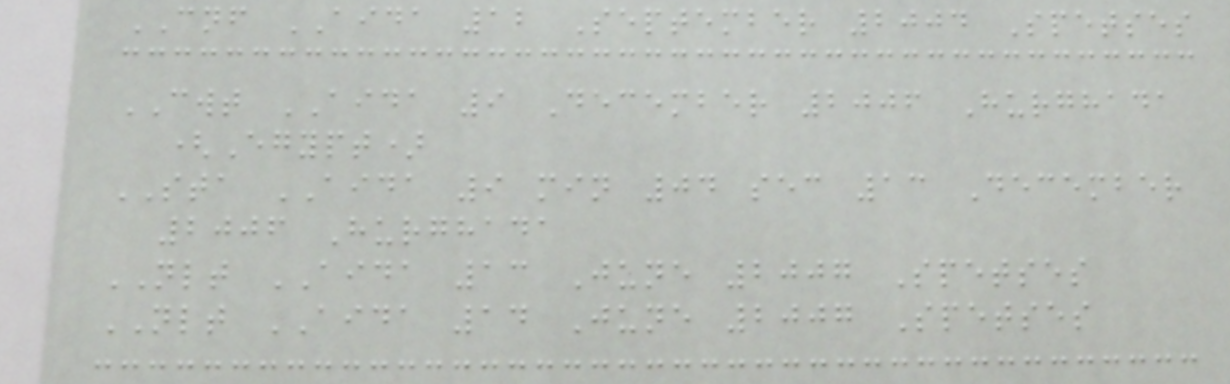CNF AIDA 12 September 2004 Spetses
CWT AIDA 9 December 2006 Hurghada
(Egypt)
STA AIDA 9 min 04 sec 13 December
2006 Hurghada
NLT AIDA 13 June 2007 Spetses
NLT AIDA 14 June 2007 Spetses
